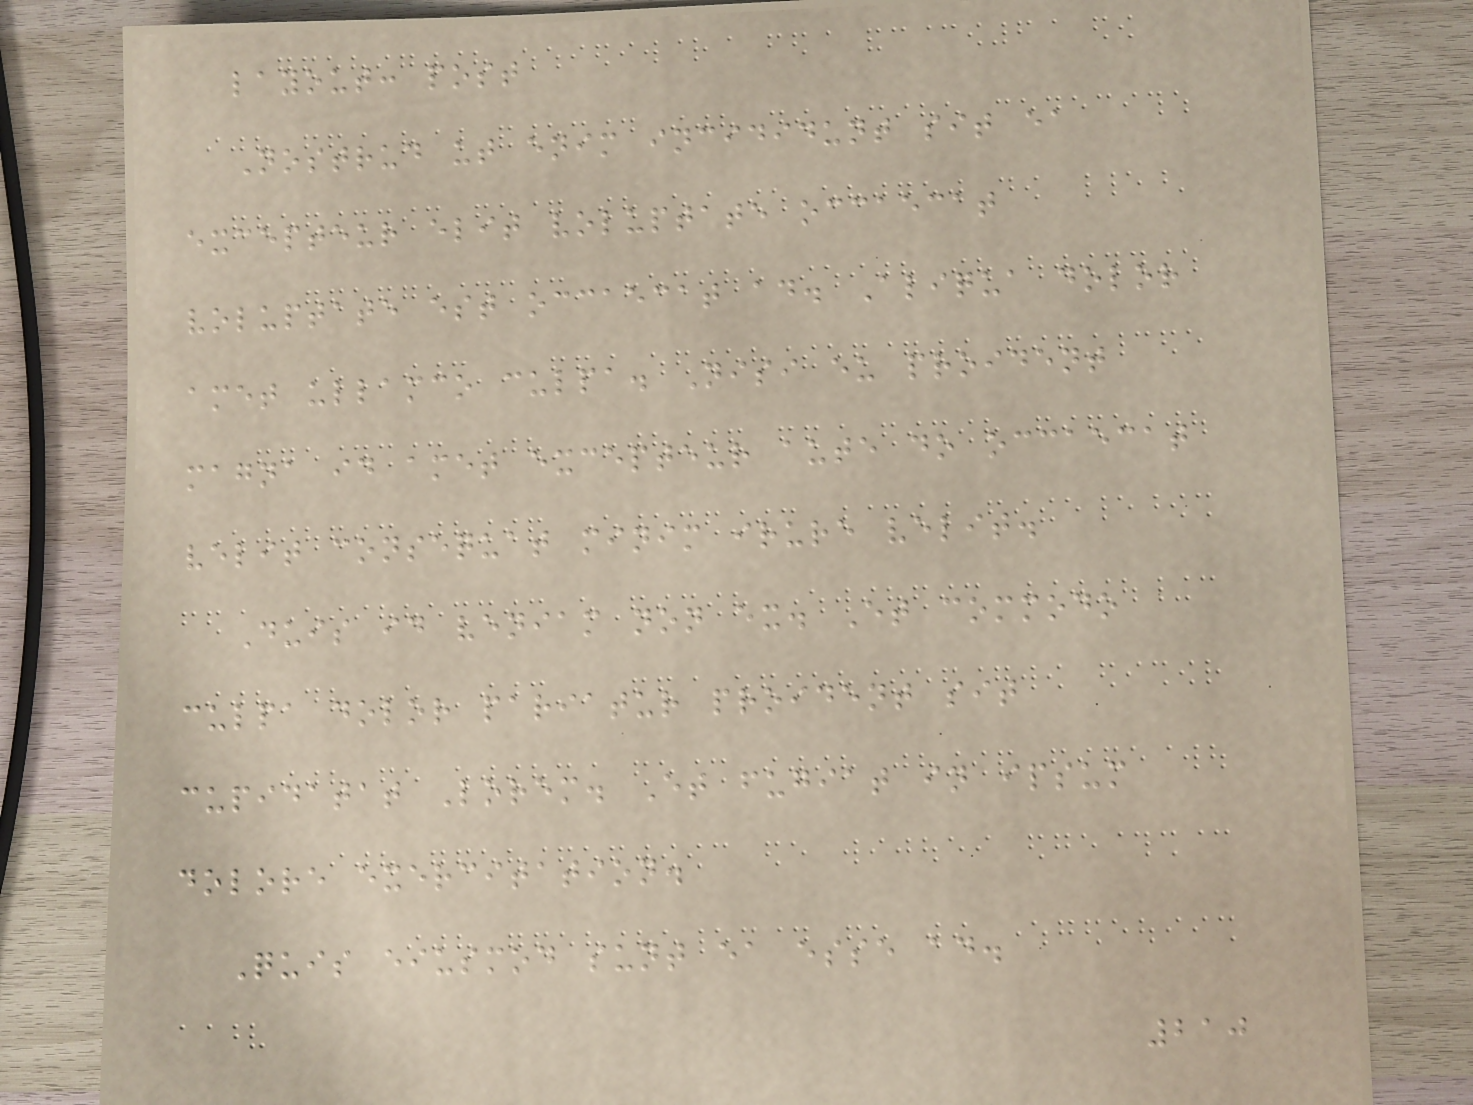layout: post
Nostrud ut enim incididunt sit ea
excepteur elit voluptate occaecat
voluptate est occaecat ad. Aliqua dolor
amet ullamco culpa. Nisi eu proident
magna id amet excepteur aute do occaecat
velit consequat minim irure velit.
Duis id veniam non ex. Et commodo
culpa dolor pariatur proident sit
cupidatat Lorem. Et fugiat in ipsum
dolore exercitation.
Quis eiusmod sunt ea esse ad.
210
